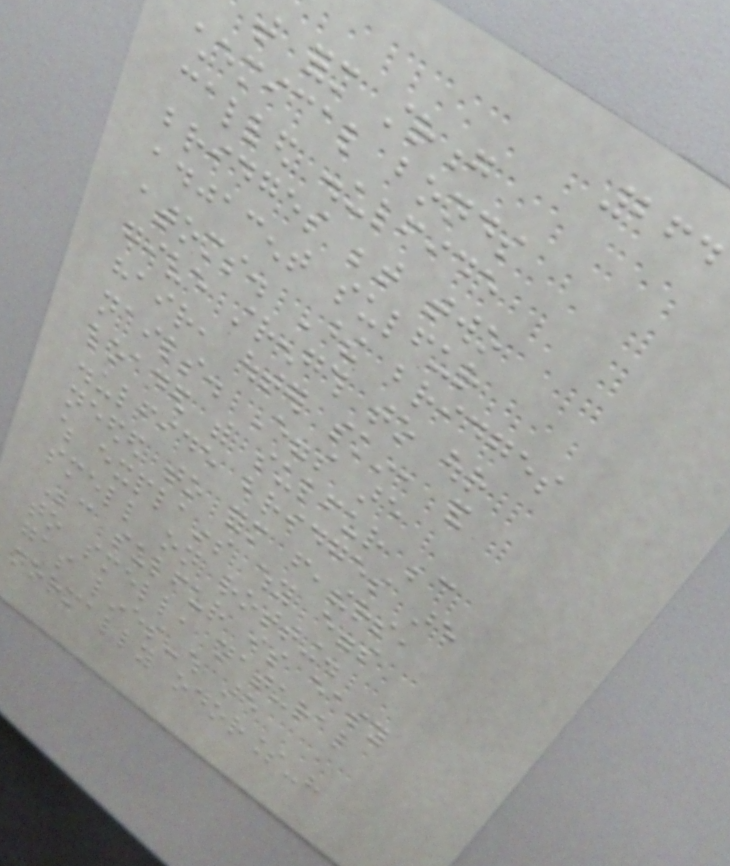264
that form strong
chemical bonds
called disulfide
bridges between two
adjacent sulfur
atoms. These bridges
give strength to our
hair, outer skin, and
nails. Eggs are
loaded with sulfur because
disulfide bridges are
needed to form feathers,
which explains why eggs
smell on rotting.
Because sulfur is easy
to smell, natural
gas lines-which are
normally odorless-have
